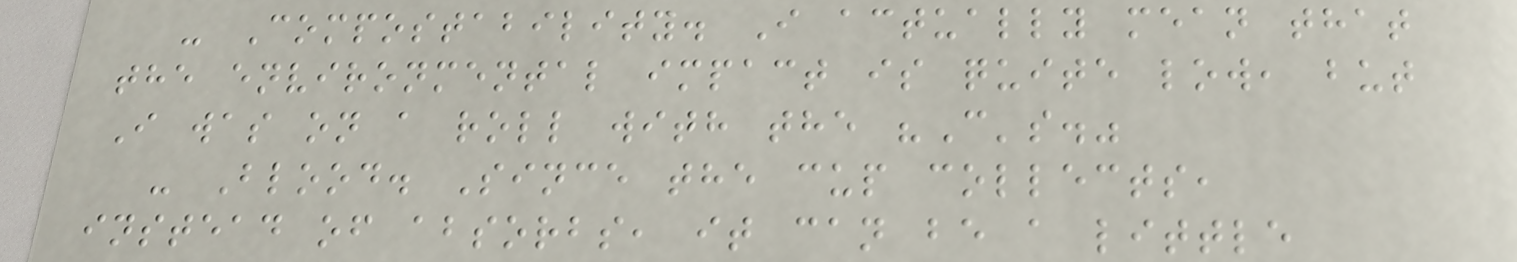- Compostability. I actually mean that
the environmental impact is quite low, but
I was on a roll with the "C's."
- Blood. Since the cup collects,
instead of absorbs, it can be a little
